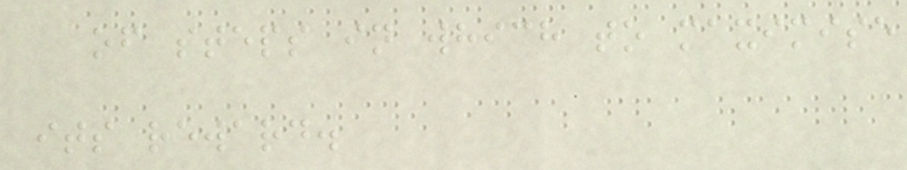of steps in which to maximise
its reward.
